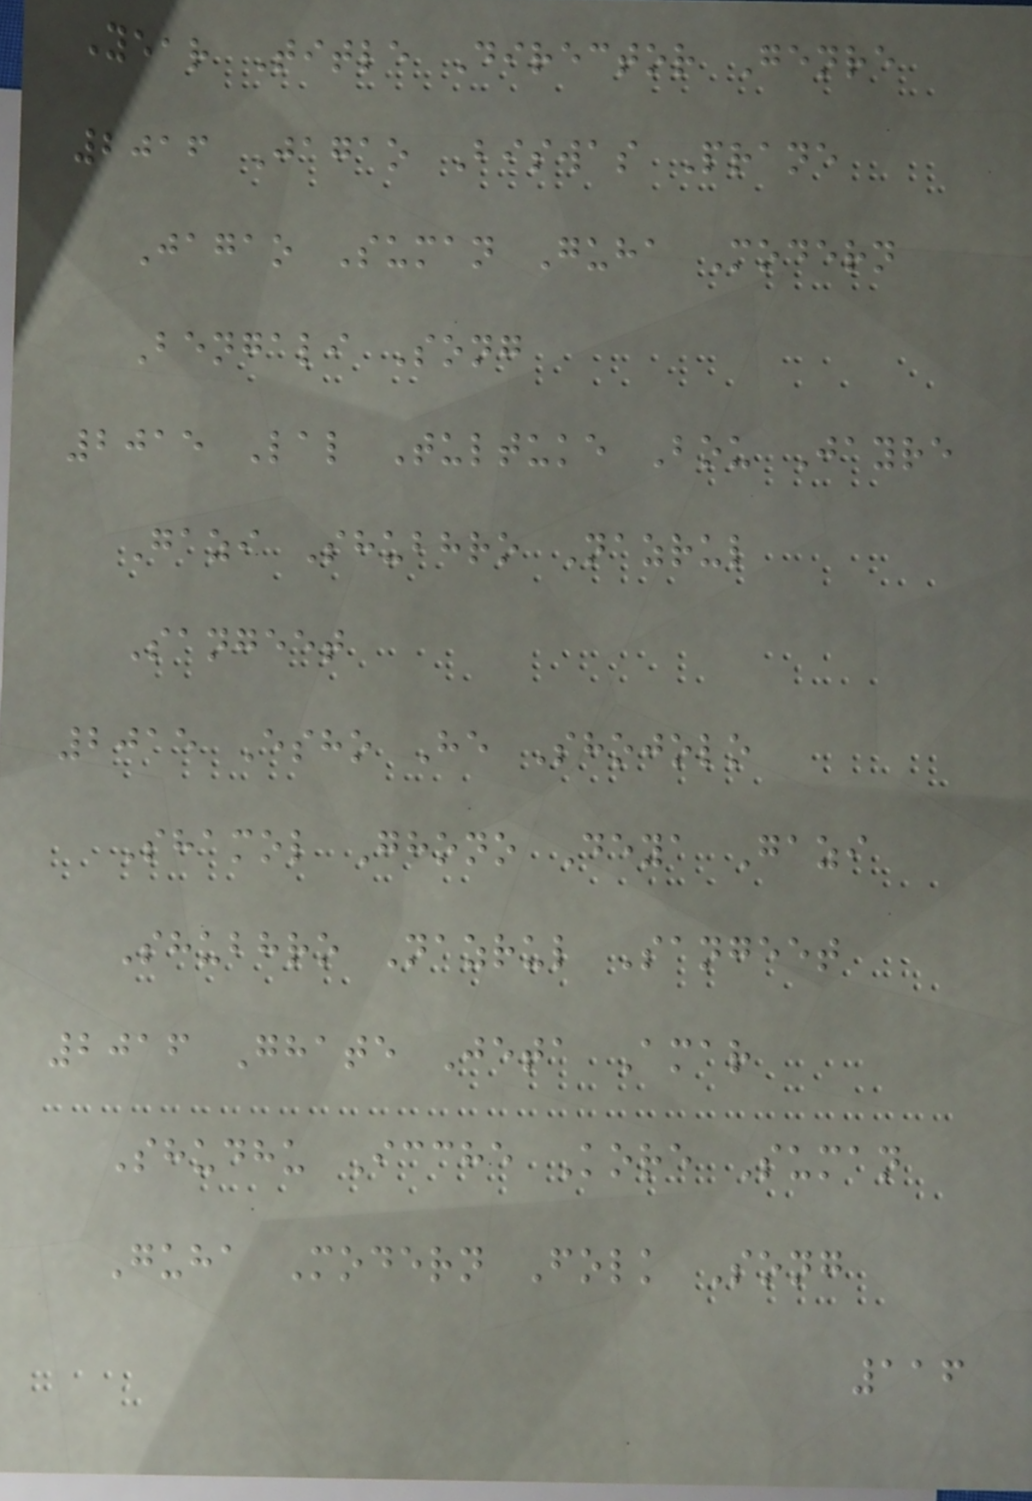Year Title Director Genre
2016 Jagao Biswas Prane
Jagao Suman Guha Modern
Bengali Song
2015 Lal Tultuke Bou Jayre
Gazi Shubhro Nazrul
Sangeet
2015 Esho He Shojolo
Shamol Ghono Deya Gazi
Shubhro Nazrul Sangeet
2016 Ghate Jeta Amar
Shudhu Icche Kore Suman
Guha Modern Folk Song
116
